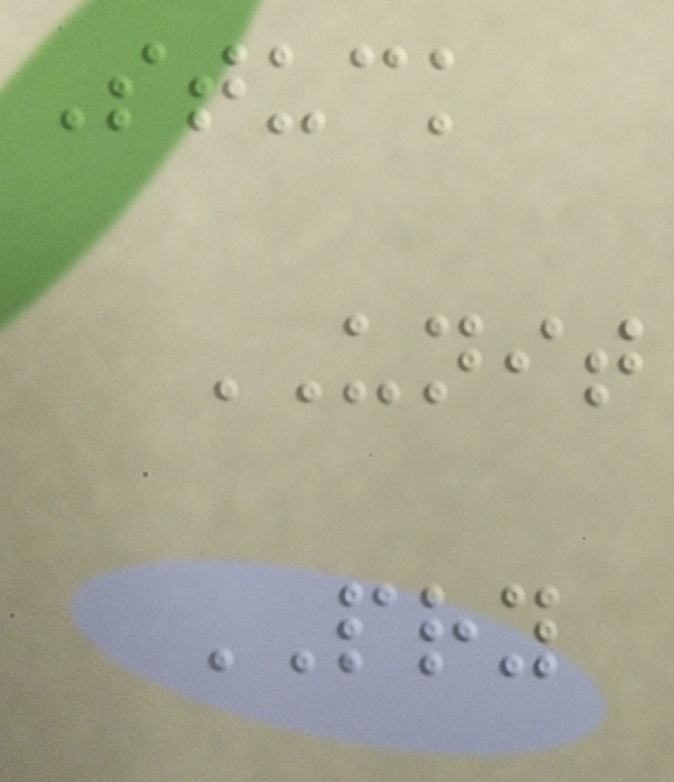Stuck
UNIT
PRY
